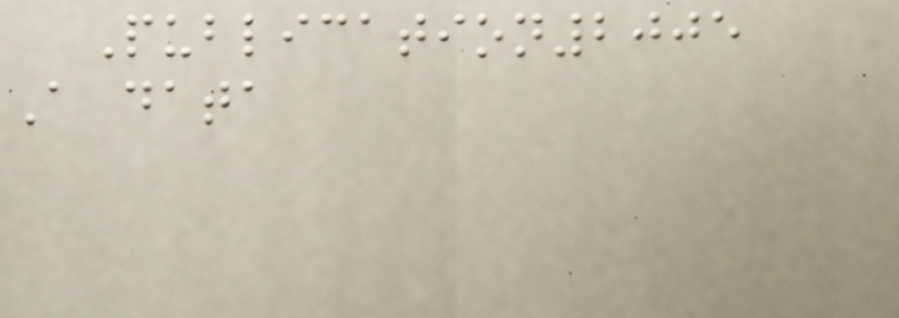Publication2005
A data
